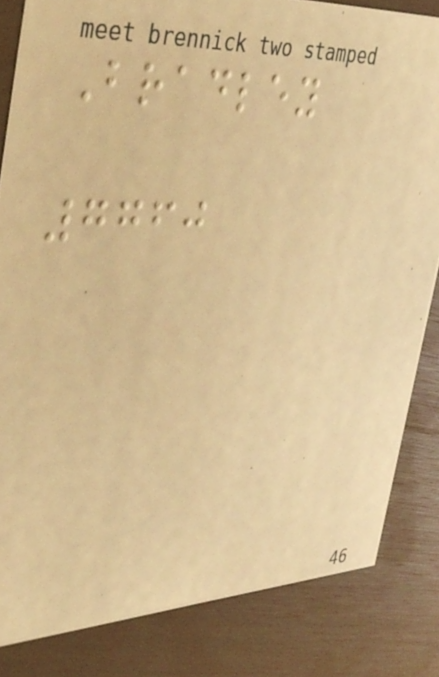Bradley
7760
